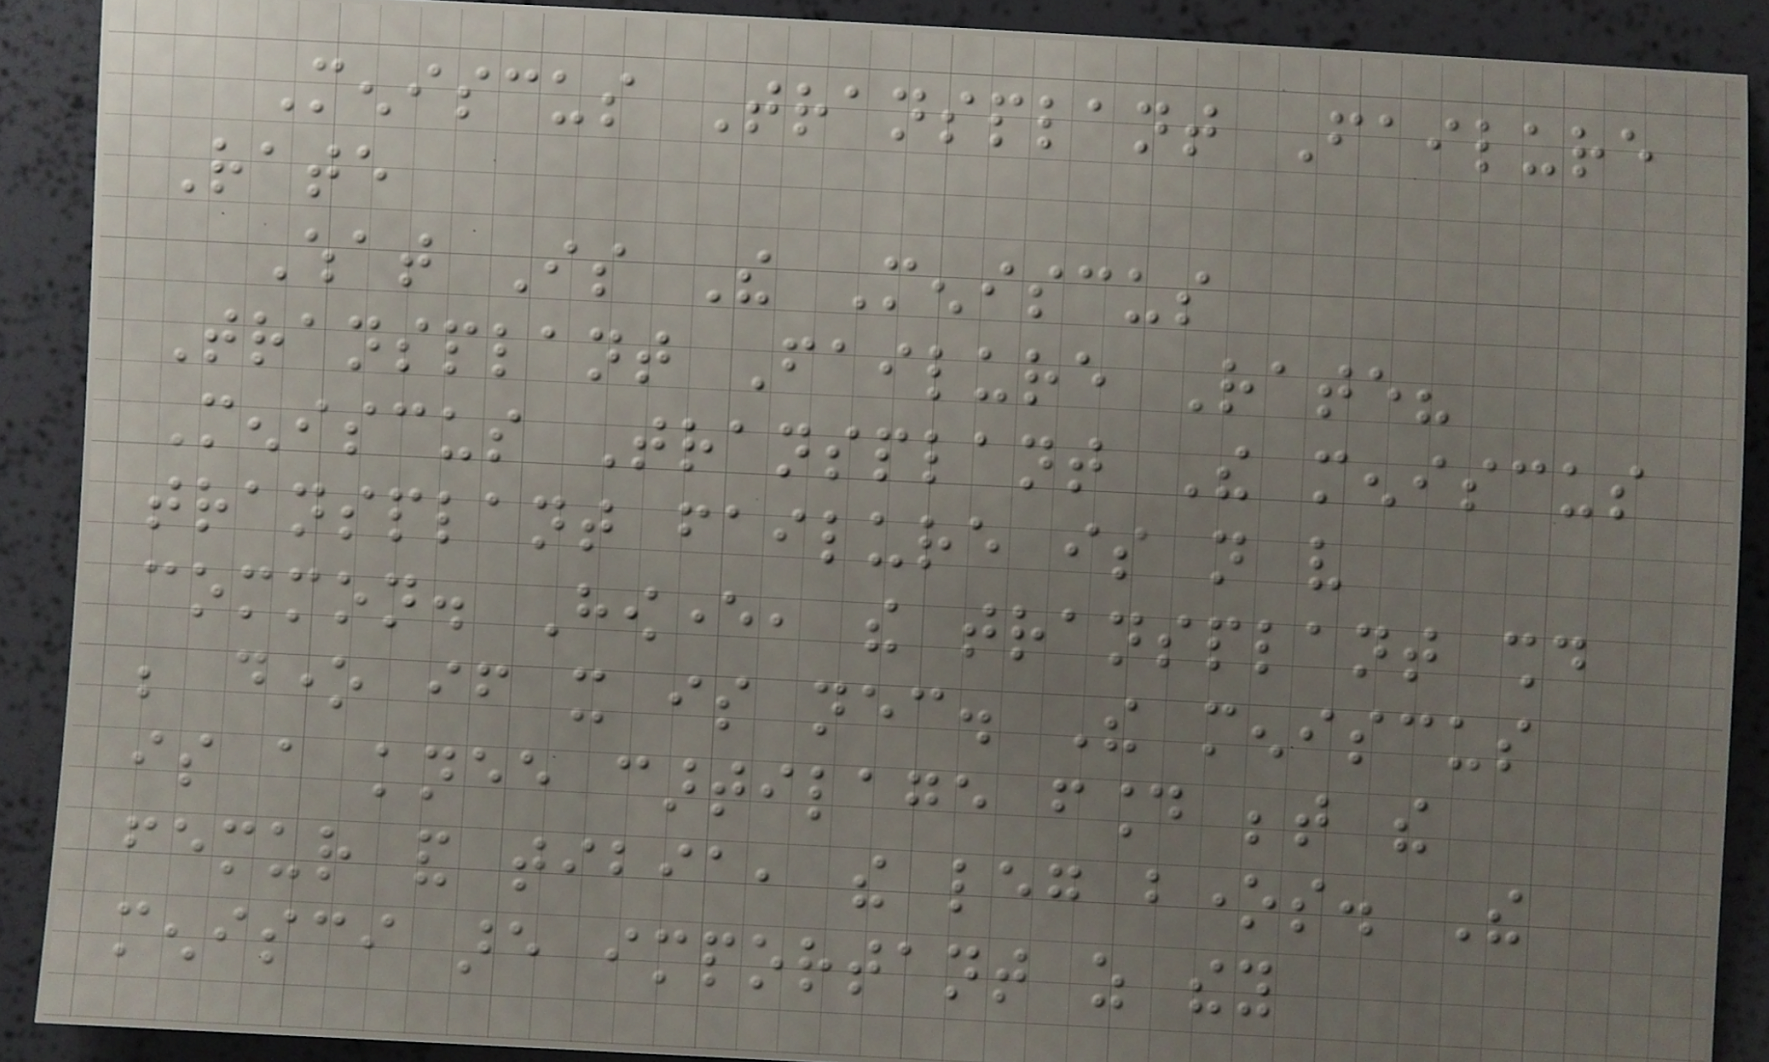Meniscus Transplant Failure
Rate
What Is The Meniscus
Transplant Failure Rate?
Meniscus Transplant The meniscus
transplant failure is not very
common. However, the transplant should
be done if it is necessary. The meniscus
is a knee cartilage found between the
femur and tibia, the leg bones. The
menisci are important as they
